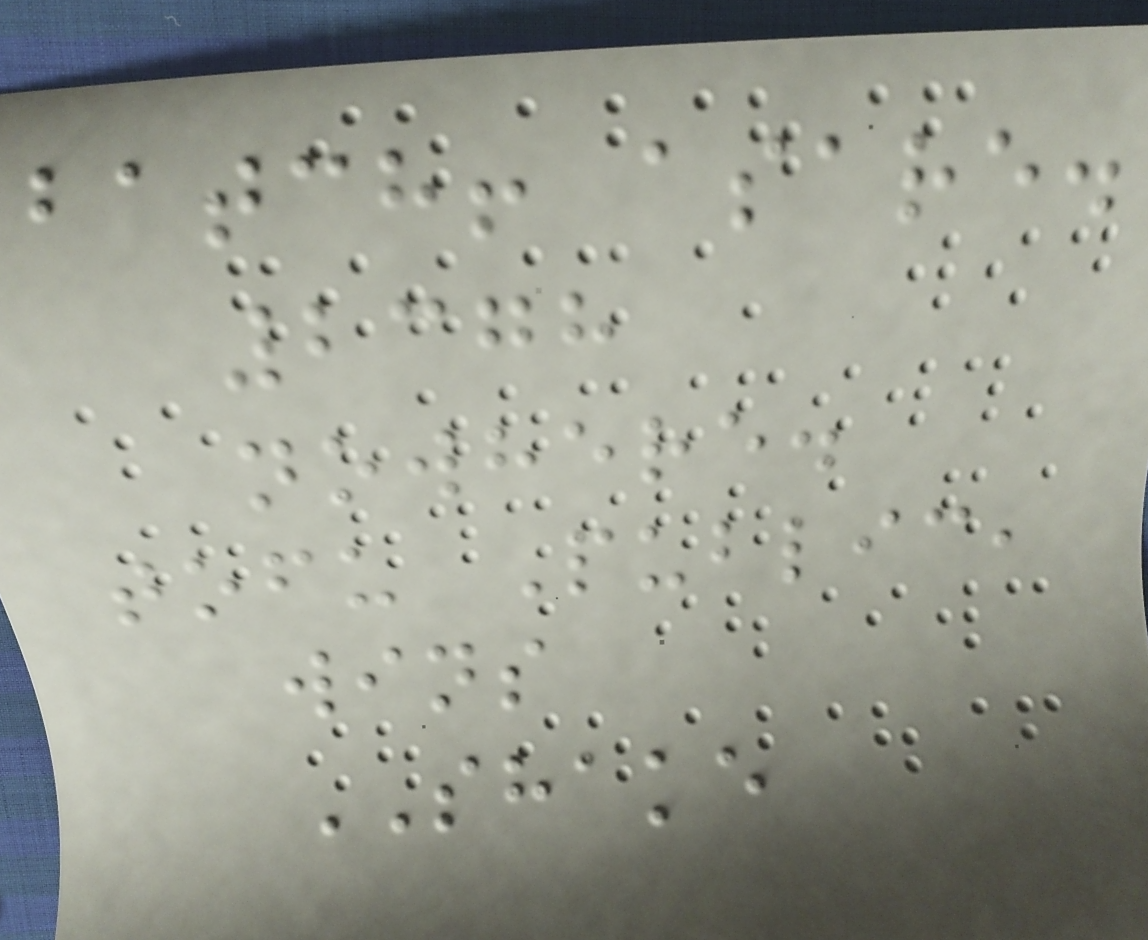batch! asare.
2378
nowhere.
tofu Public,
wins
SHAKE
